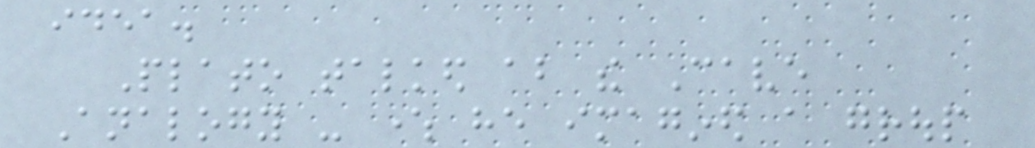idea.
Plato talked about the Cave
Analogy - where he imagined a group
